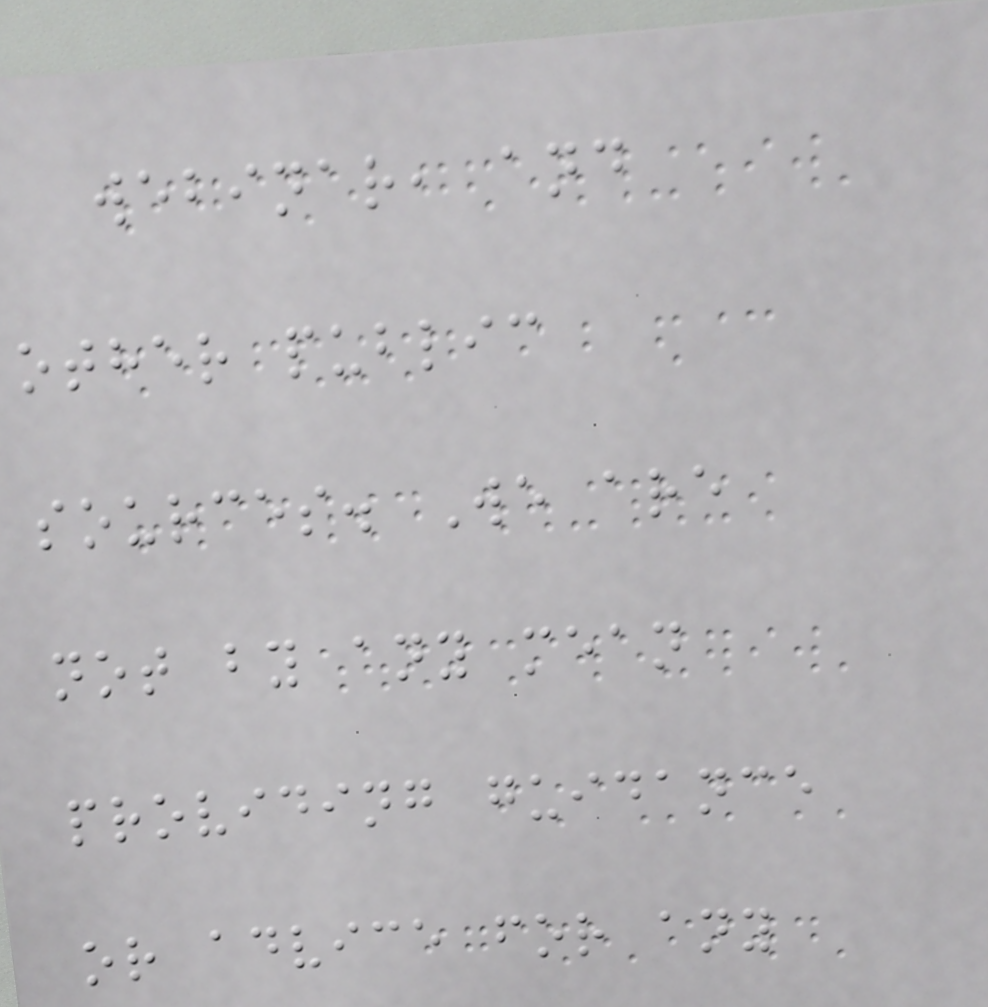webinar, and
other public
sources. We are
not by any mean
providing guidance
or advice for any
